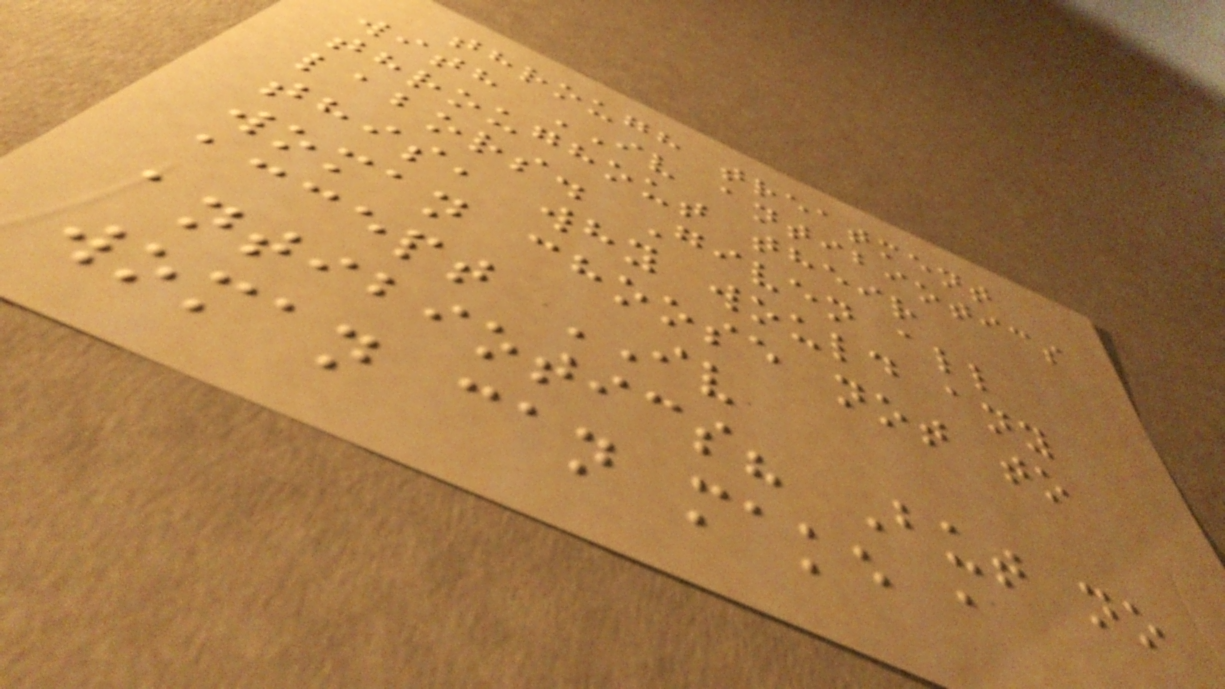through treatment
with IV antibiotics
throughout their
labors. Given all
this, why would any
woman choose not to
accept IV
antibiotics? But no
woman can make a
